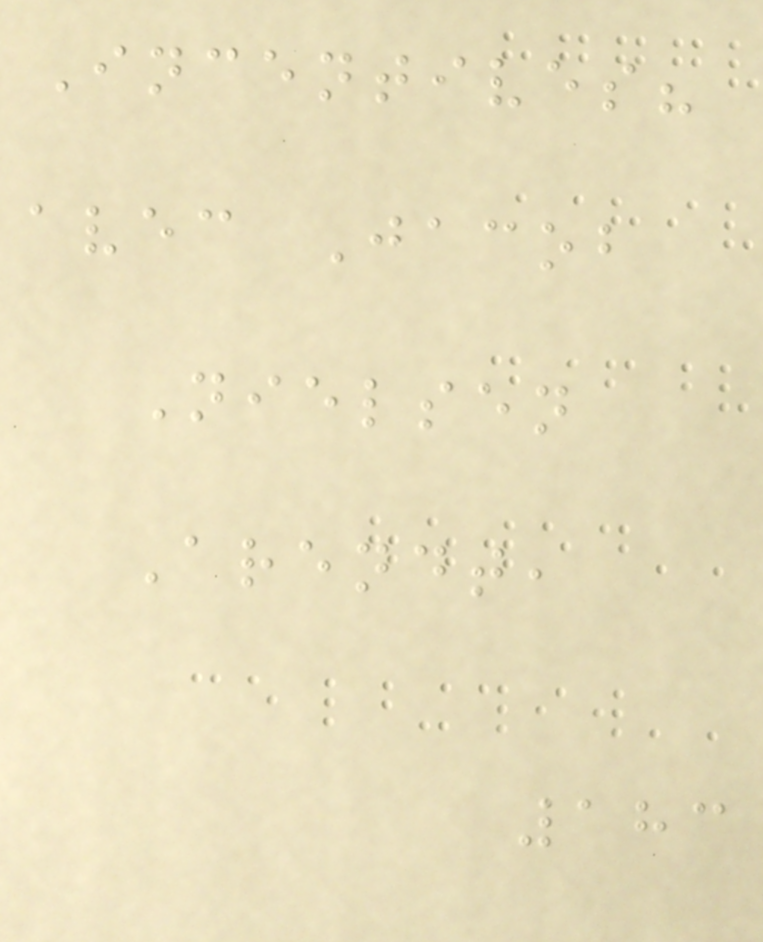Incentives?
avec Jacob
Nielsen
Arendt,
183
